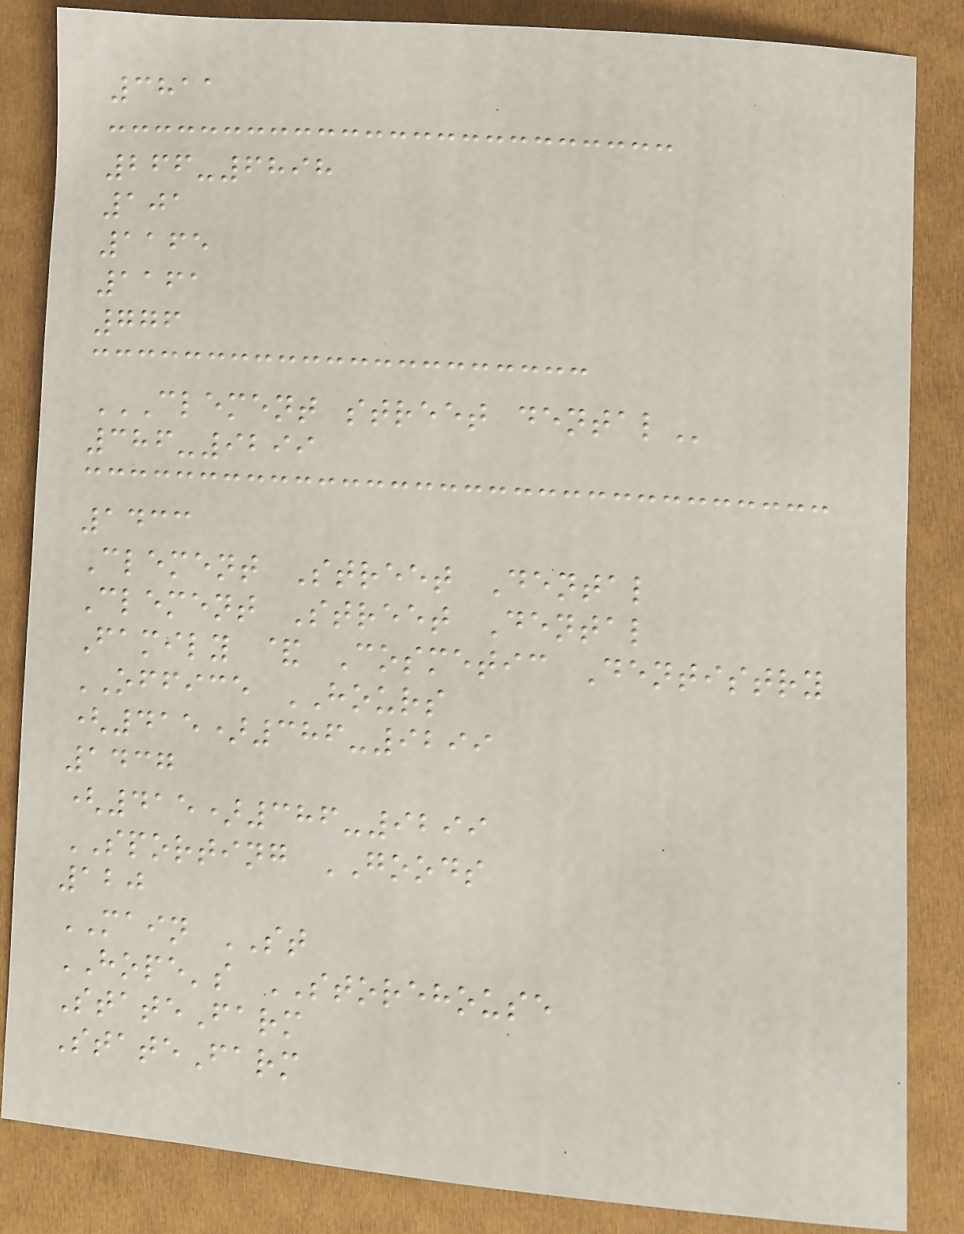3811
266-6898
101
1165
1161
776
CLEMENT STREET DENTAL
386-9299
1433
Clement Street Dental
Clement Street Dental
Family & Cosmetic Dentistry
OFFICE HOURS
(415)386-9299
1437
(415)386-9299
SPORTING GOODS
120
MAIN ST
HOPE's STOREHOUSE
StateFarm
StateFarm
